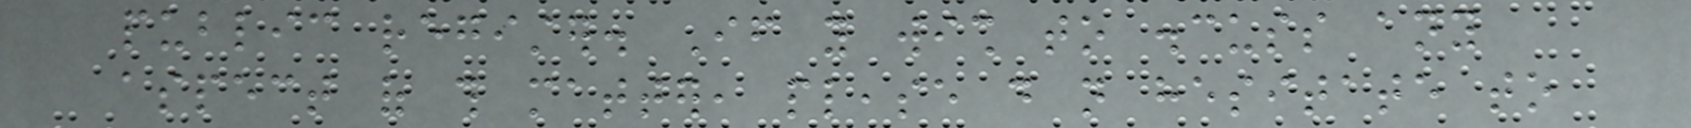public register. If you wish to discuss any
aspect of this matter, please do not hesitate to
